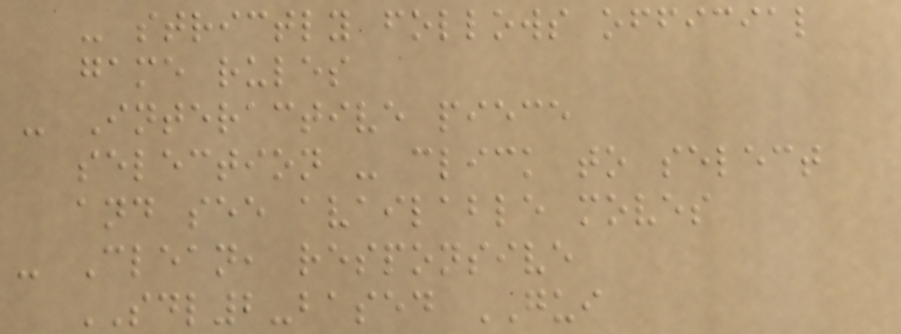- strictly follows official
game rules
- Interactive piece
selection - click to select
and see available moves
- Clean, responsive
SDL2-based GUI
